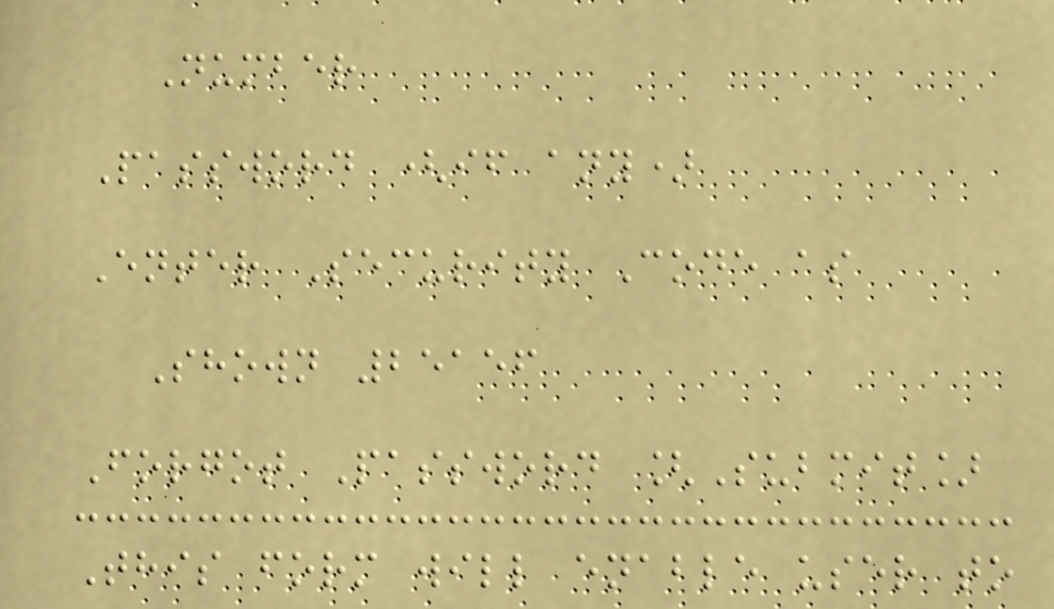Number
Password (if any)
Enter Security Code as
Shown 25156
Forgot Password [Submit]
This form will enable user to
